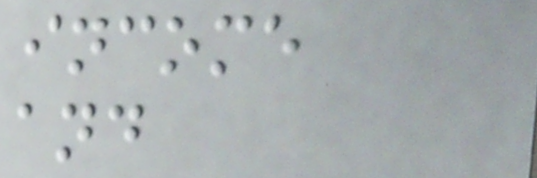income
and
